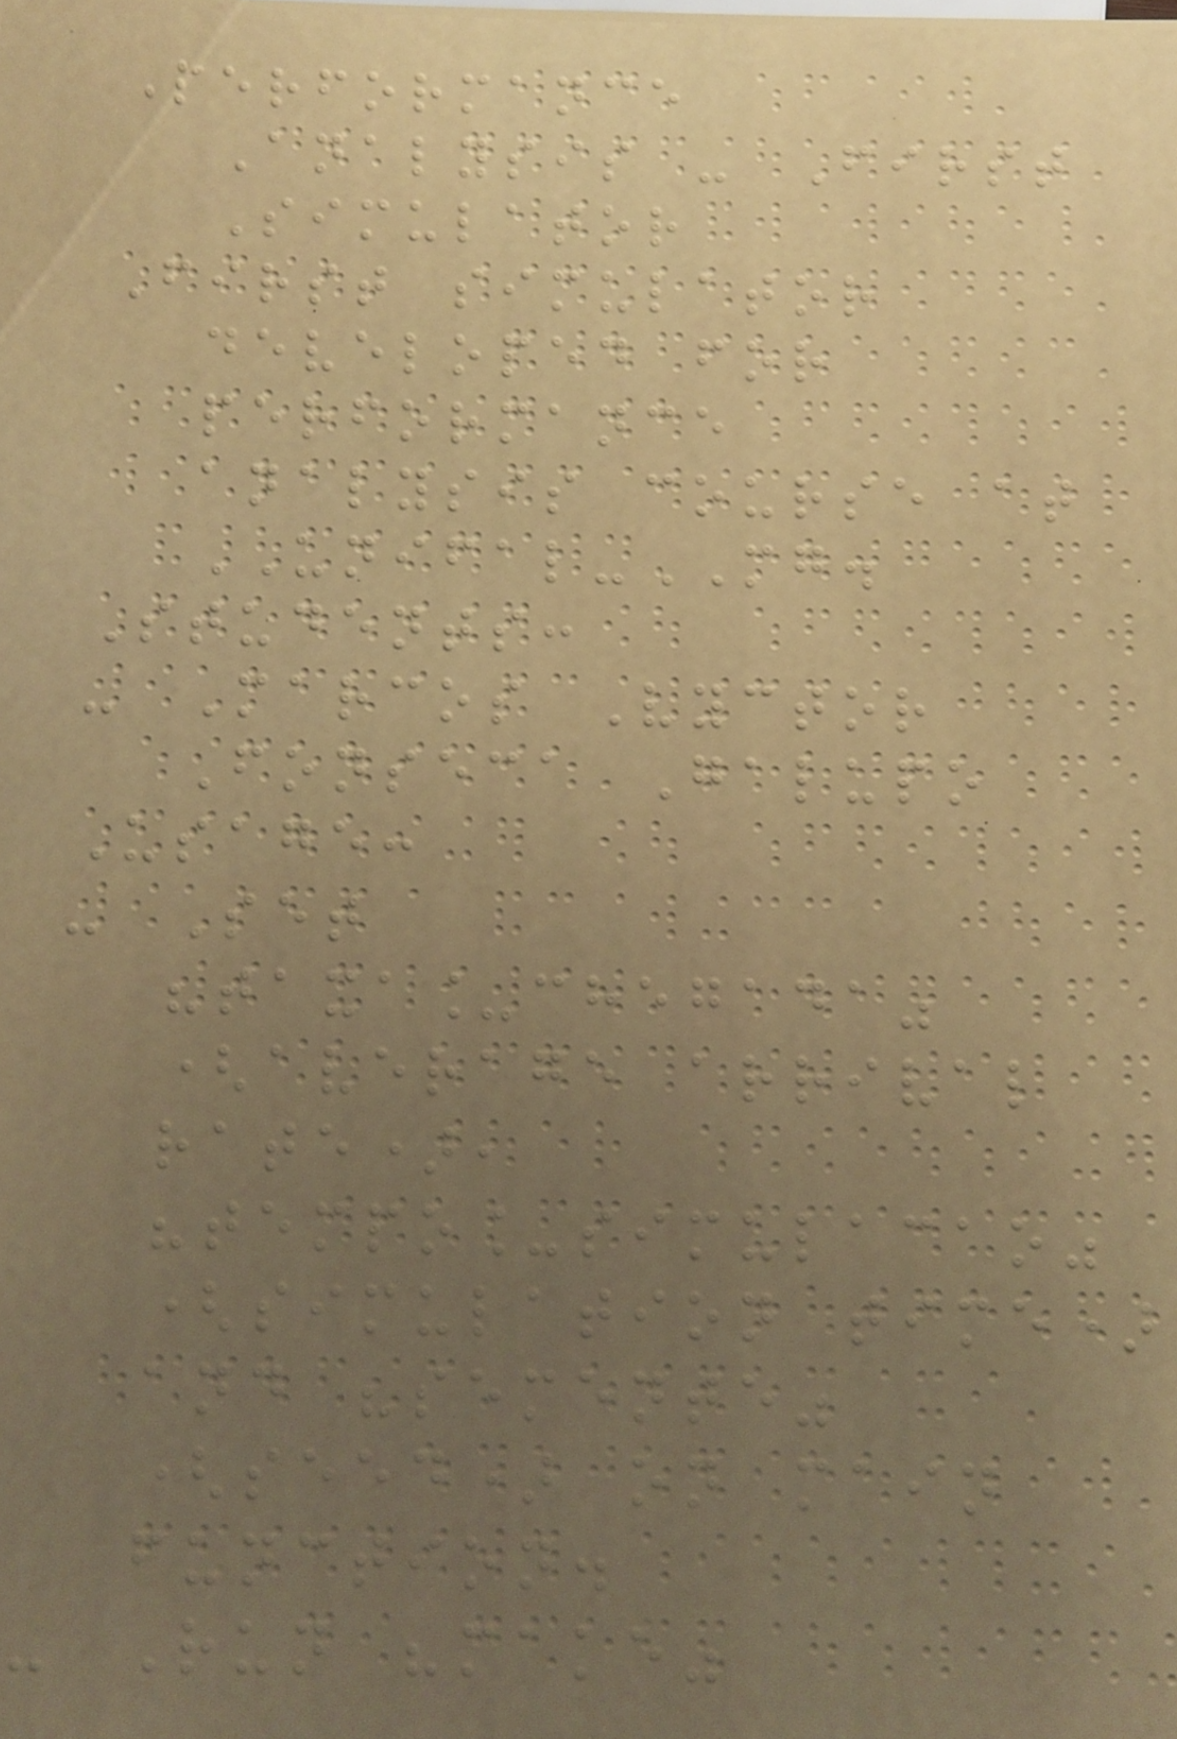Performance
Analysis - First
Simulator
First simulator
developed for
performance
analysis course at
UNIFAL-MG.
Students:
- Marcos Vyctor
Fonseca Galupo
Usage:
- Set
"taxa_chegada"
(average arrival
rate),
"tempo_simulacao"
(simulation time)
and "semente"
(seed) on main
function.
- Run "make"
